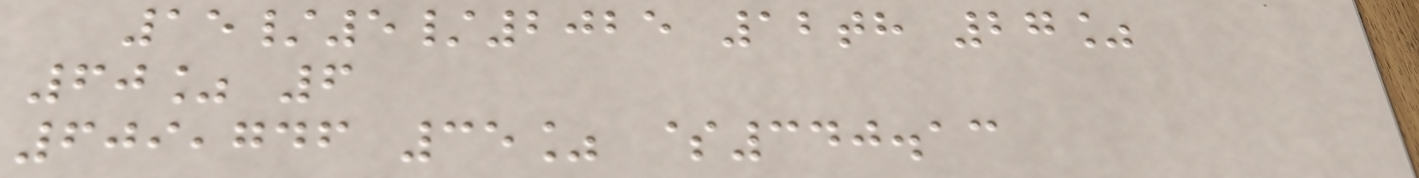15/5/2025 12th 27%
60% 6
609,746 35% $340.13
